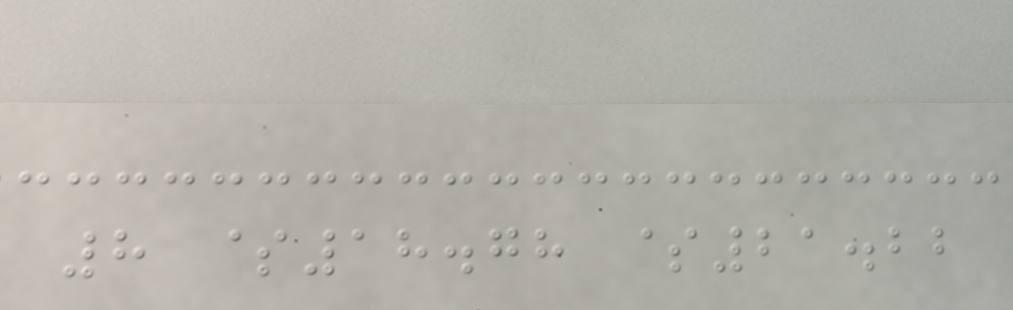8 $18.78 $21.22
